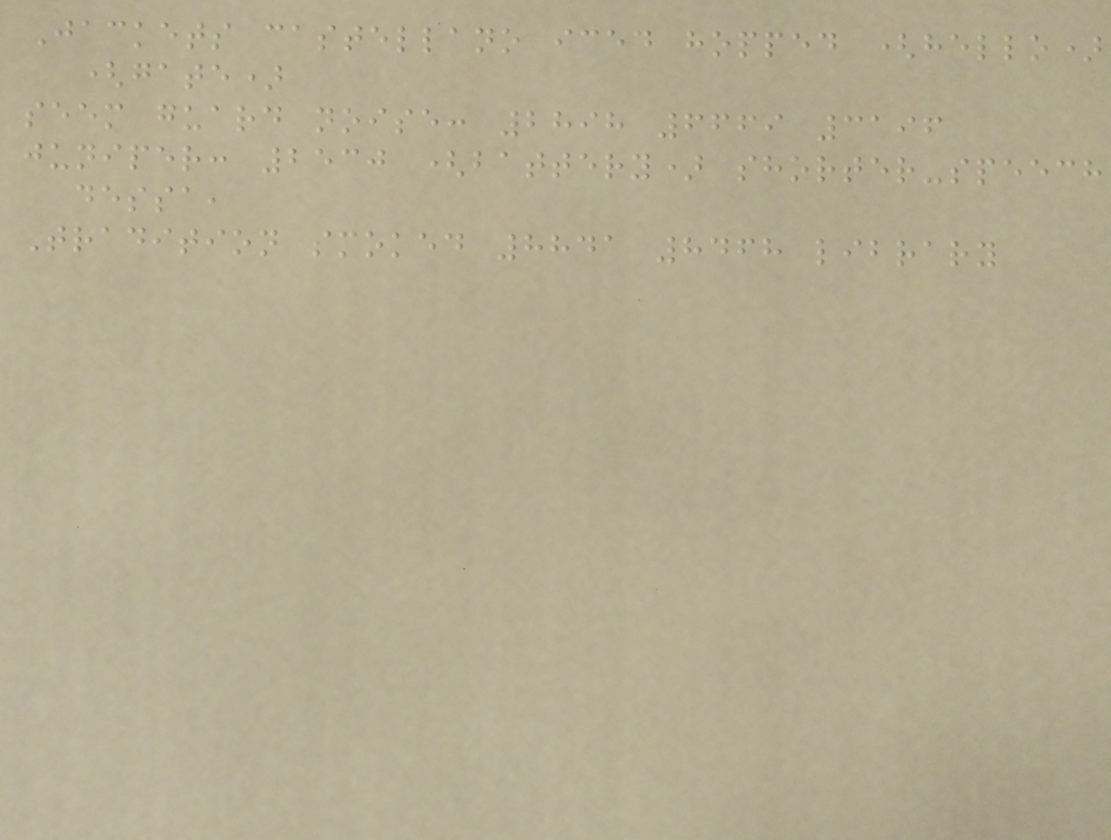Jackets castellano iced hopped (hello)
(gate)
seem guard noise: 2898 6669 3196
juniper: 2530 (battery) shorter-speech
dessa,
Tradition smoked 8841 8468 library
